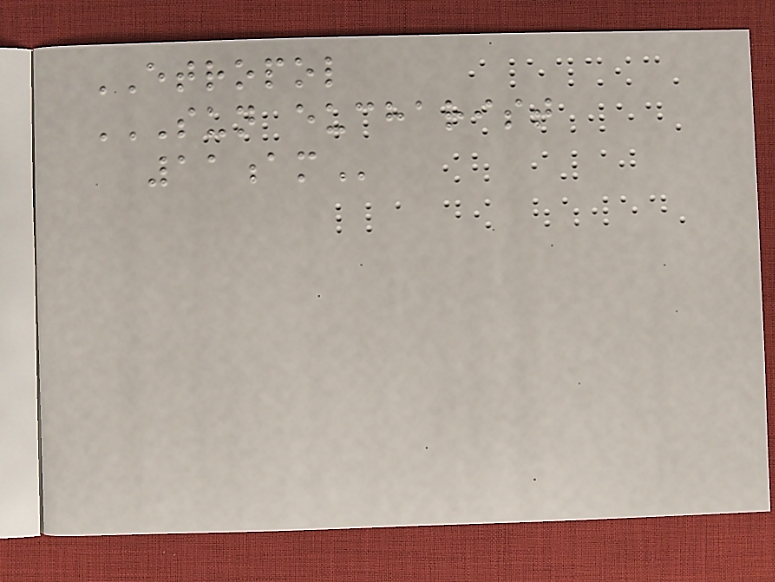ETROPOL
SUN EUCHARIST
11AM
